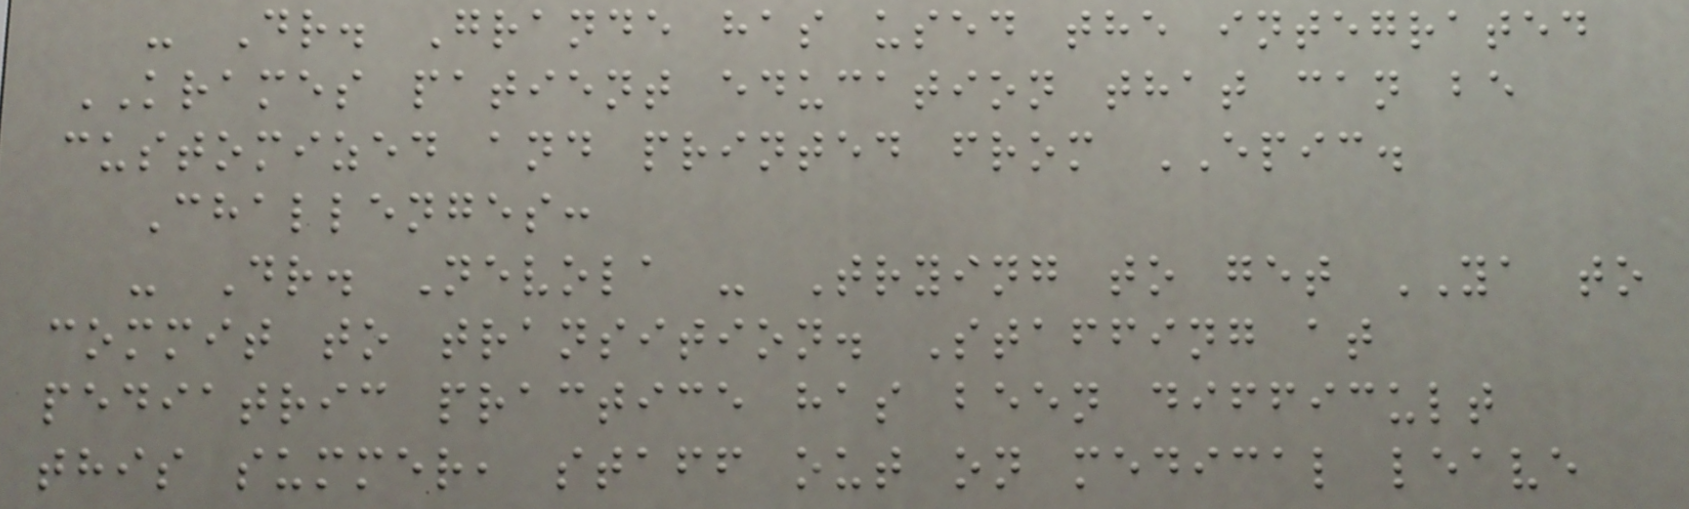- Dr. Grande has used the integrated
KRAMES patient education that can be
customized and printed from EPIC.
Challenges:
- Dr. Nevola - Trying to get YA to
commit to transition. Staffing at
pediatric practice has been difficult
this summer, staff out on medical leave
